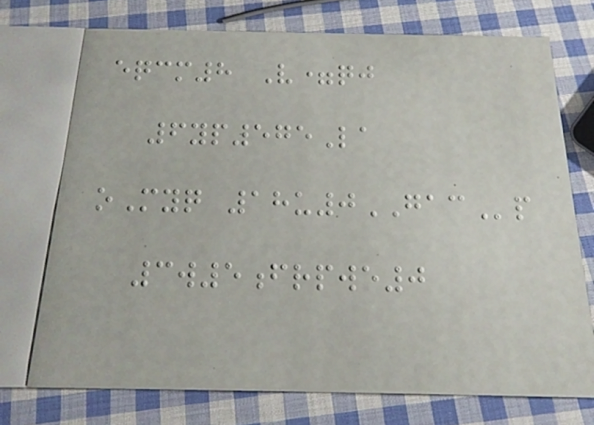eqcm8 V=qj
6yp575La
oMyq 18u0GACp
3w5frpwe0
